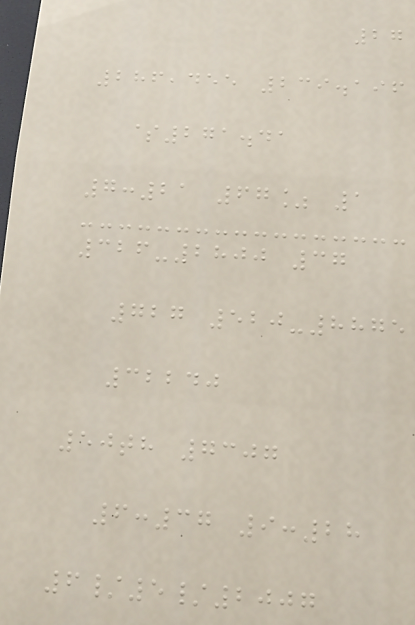27
286,455 239.196
$271.41
7:21 67% 1
326-2800 37
727 520-8875
32240
50th 7307
6:37 9:28
6/5/2007
